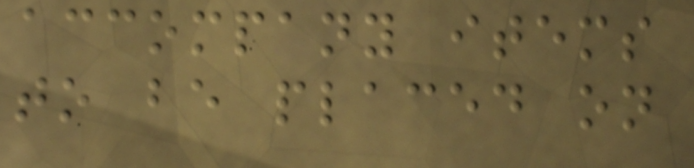accompany items
to be placed on
